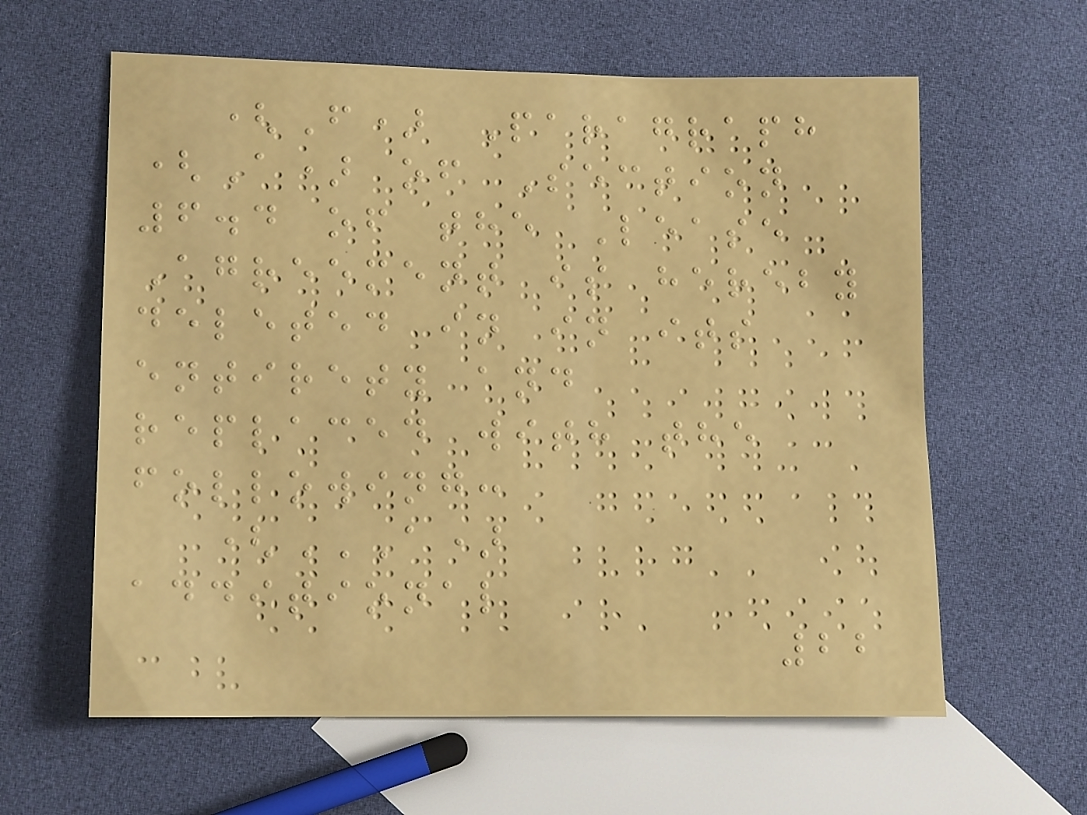(F) Paragraph
(A) of Section
6.4 of the Lease
Agreement is hereby
deleted in in its
entirety and
replaced with the
following:
(A)
ADDITIONAL
22
